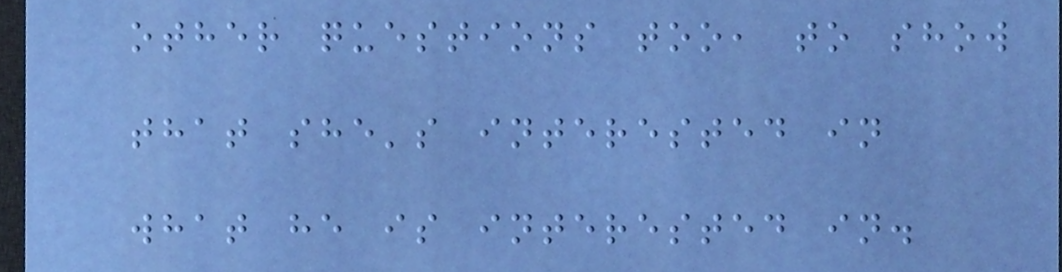other questions too, to show
that she's interested in
what he is interested in.
